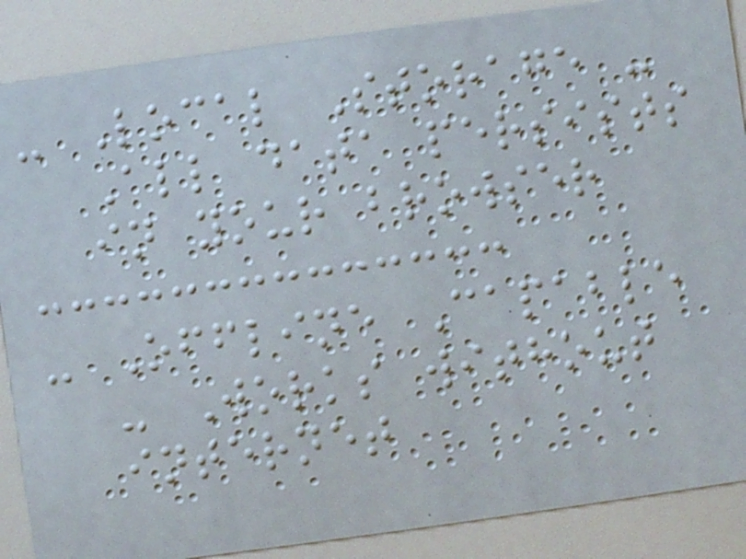- Local Storage -
All data persists
in your browser
- Offline Capable
- Works without
internet
